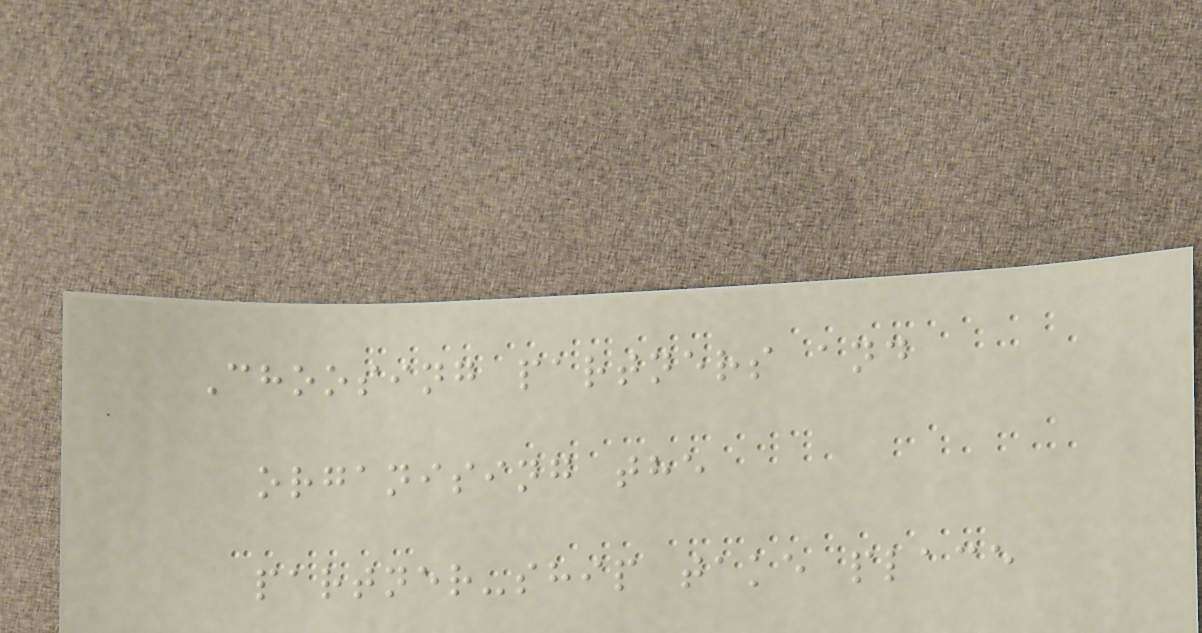Choosing partners and
organising the
partner-ship take place
